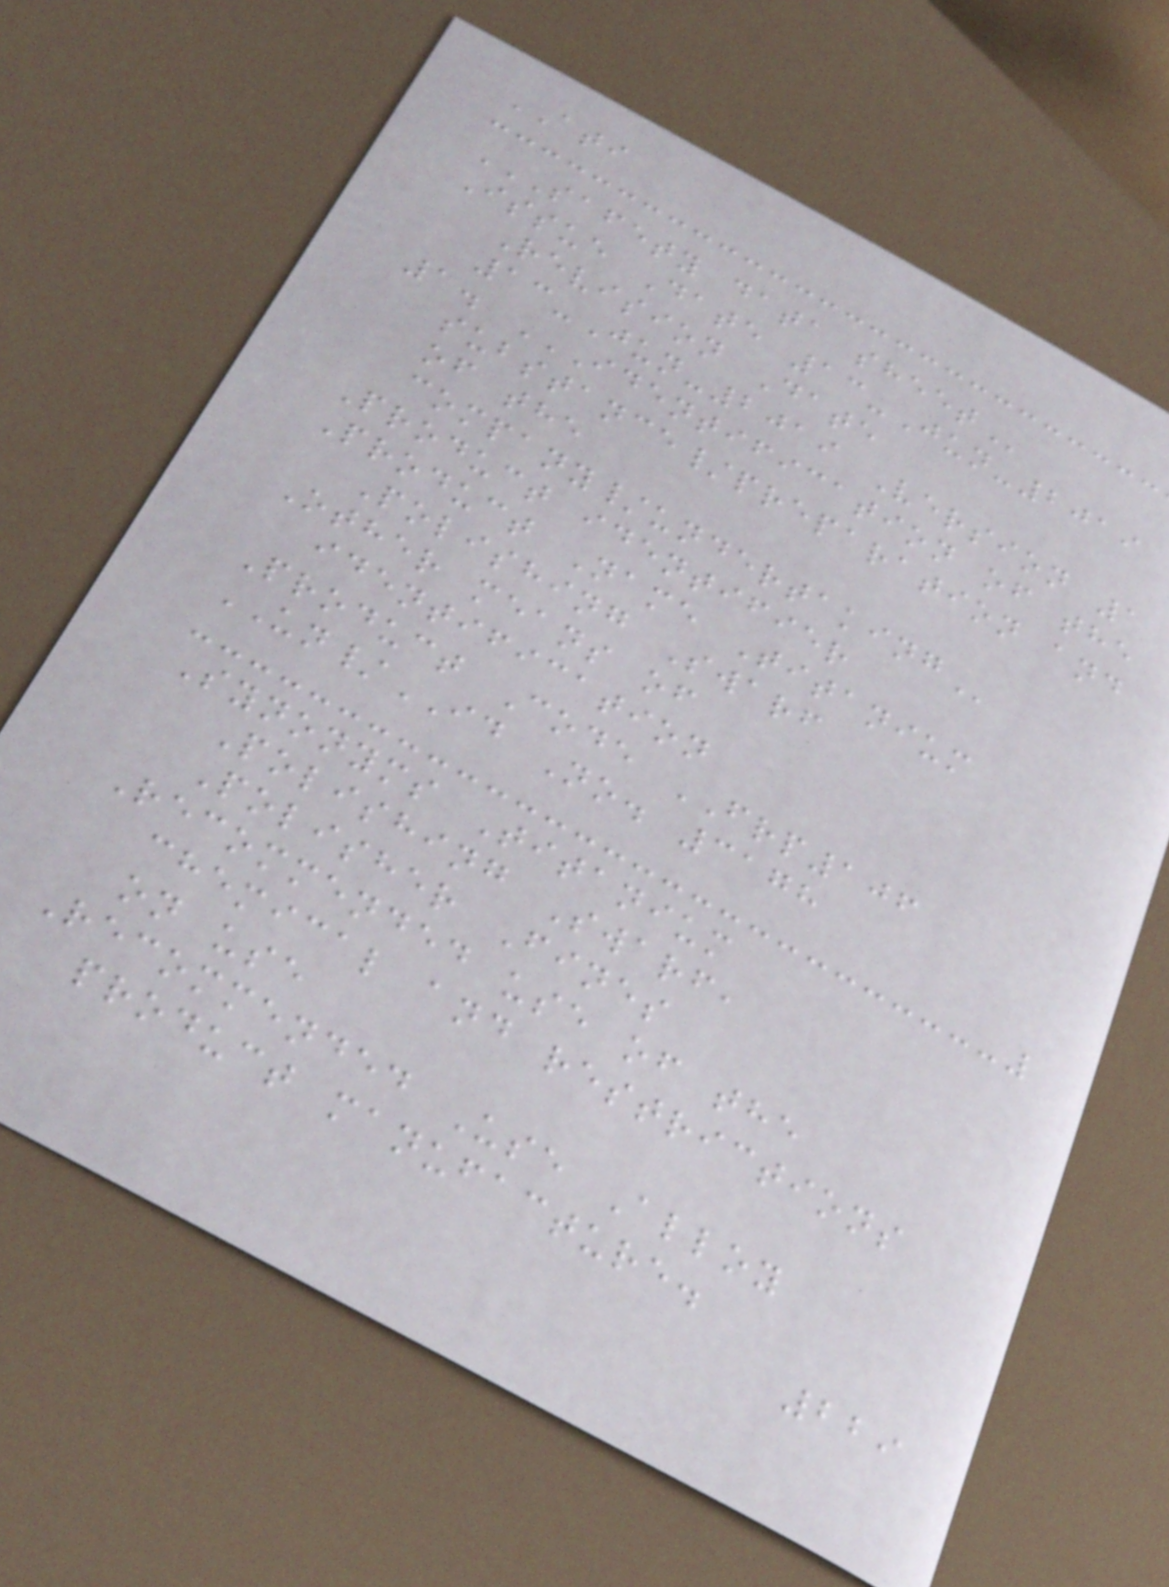ATI
SAFETY DATA SHEET
Issue Date 13-Jun-2019
Revision Date
13-Jun-2019 Version 1
1. IDENTIFICATION OF THE
SUBSTANCE/PREPARATION AND
OF THE
COMPANY/UNDERTAKING
Product identifier
Product Name Titanium
Polishing Swarf
Other means of
identification
Product Code FRP106
UN/ID No. 3178
Synonyms Titanium
Polishing Swarf,
Polisher Fines
Recommended use of the
chemical and restrictions
on use
Recommended Use Alloy
product manufacture.
229
